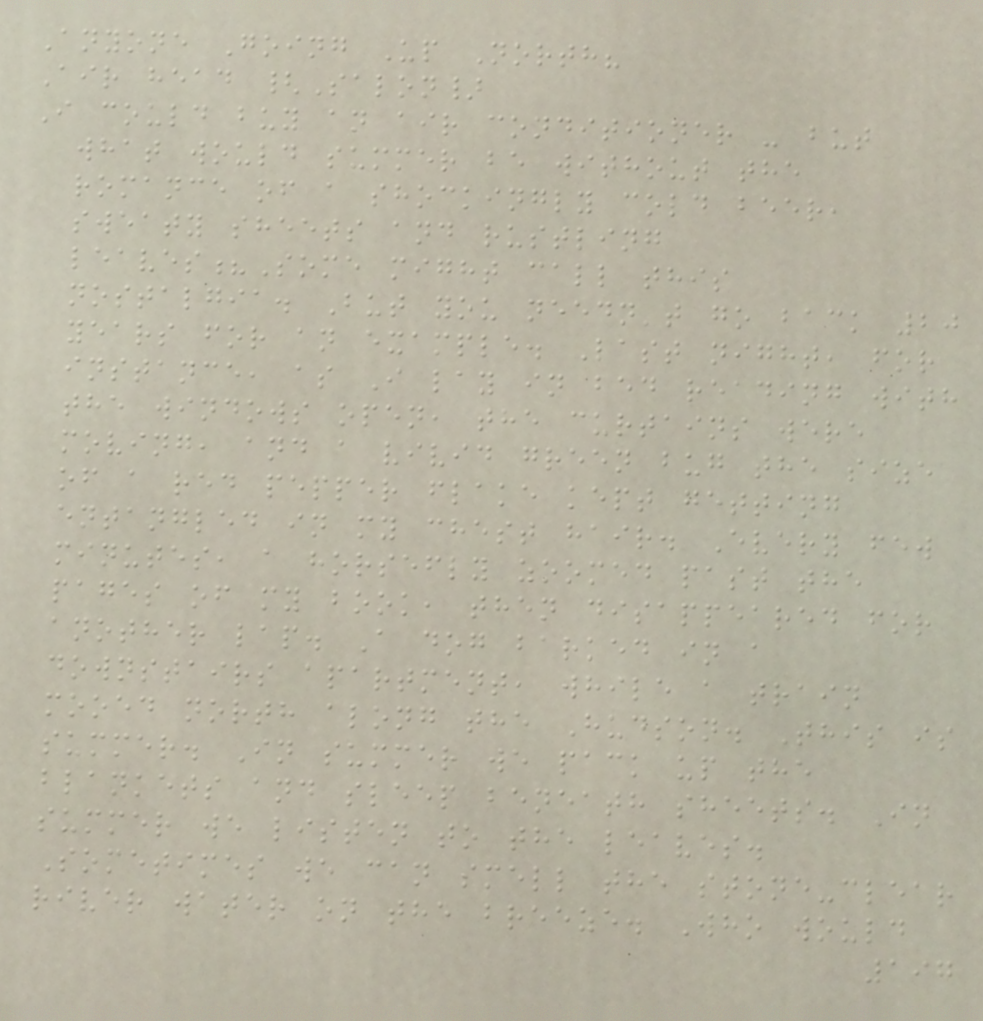Anyone Going Up North?
Air head {Salon}
I could buy an air conditioner - but
what would summer be without the
romance of a shockingly cold beer,
sweaty sheets and rustling
leaves?Some might call this
nostalgia. But you needn't go back 20
years for an example. Last night, for
instance, as I lay in bed reading with
the windows open, the curtains were
moving, and a vivid green bug the size
of a red pepper flake kept getting
entangled in my chest hair. Every few
minutes, a horsefly zoomed past the
pages of my book, then disappeared for
another lap. A dog barked in a
downstairs apartment, while a train
mooed north along the Hudson. This is
summer. In summer we pack up the
blankets and sleep beneath sheets. In
summer we listen to the leaves.
Sometimes we can smell the stone-clear
river water on the breeze. Who would
197
